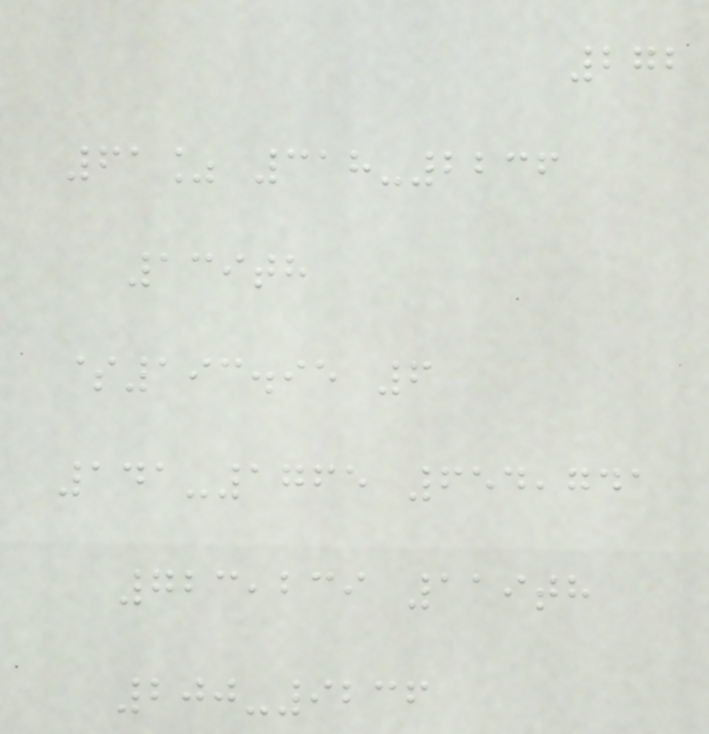272
61% 318-2236
139th
$193.95 6
141-1765 654,741
723,239 119th
200-9236
